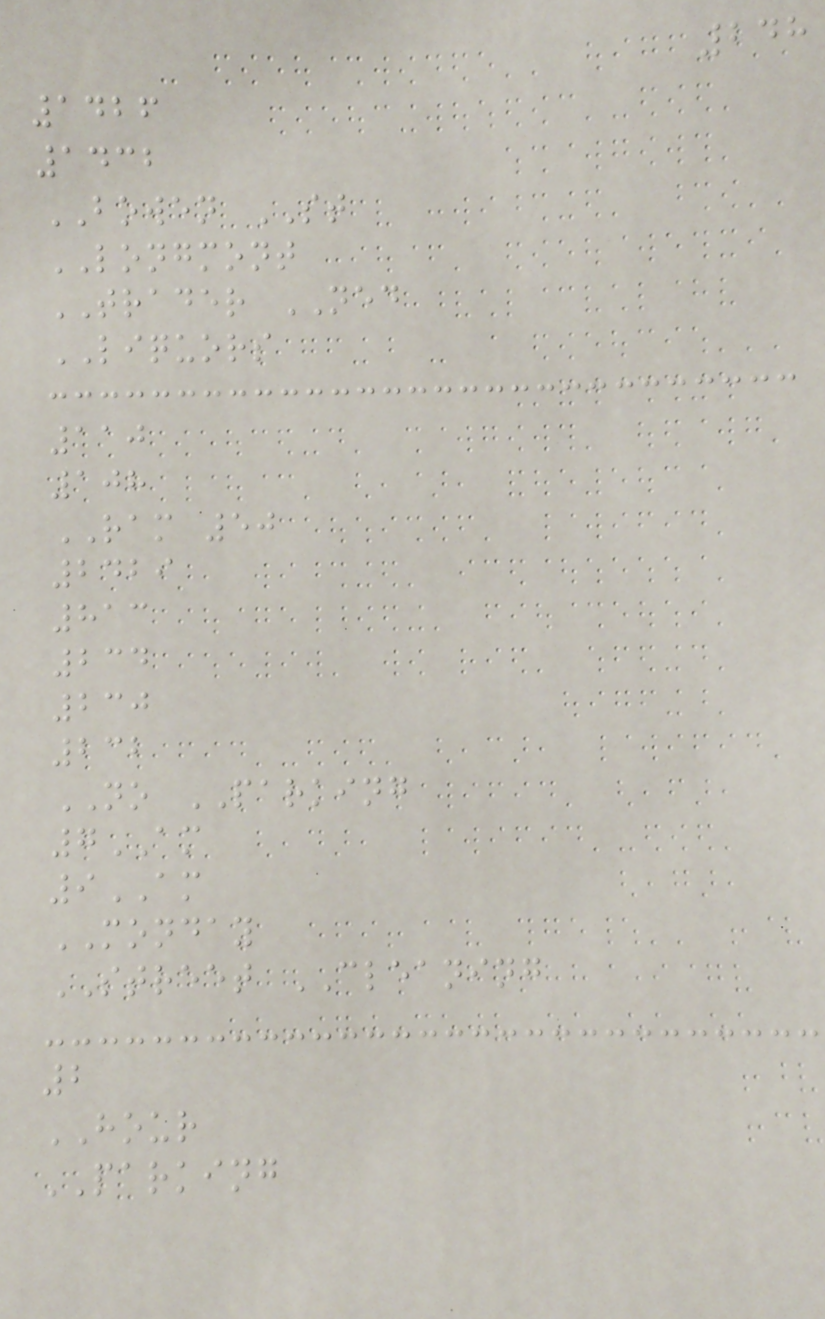248
1426
1432
BOWEN ST
LONGMONT
TRADER NED
LIQUORS
110
108
RAM 50
2429
813
234
230
232
NO PARKING
7AM
9AM
MONDAY
STREET CLEANING
2
HOUR
PARKING
